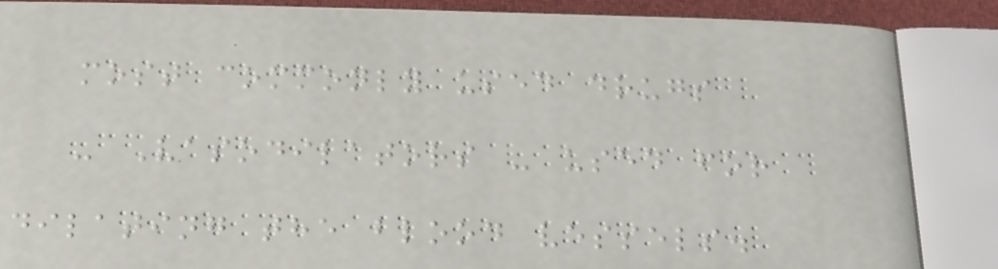most commonly used drugs
- Vasodilators - used for
dilating the blood vessels.
